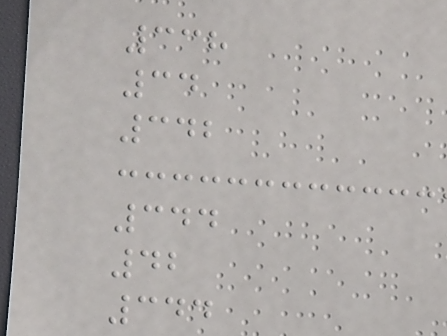338
34
342
344
42
344
